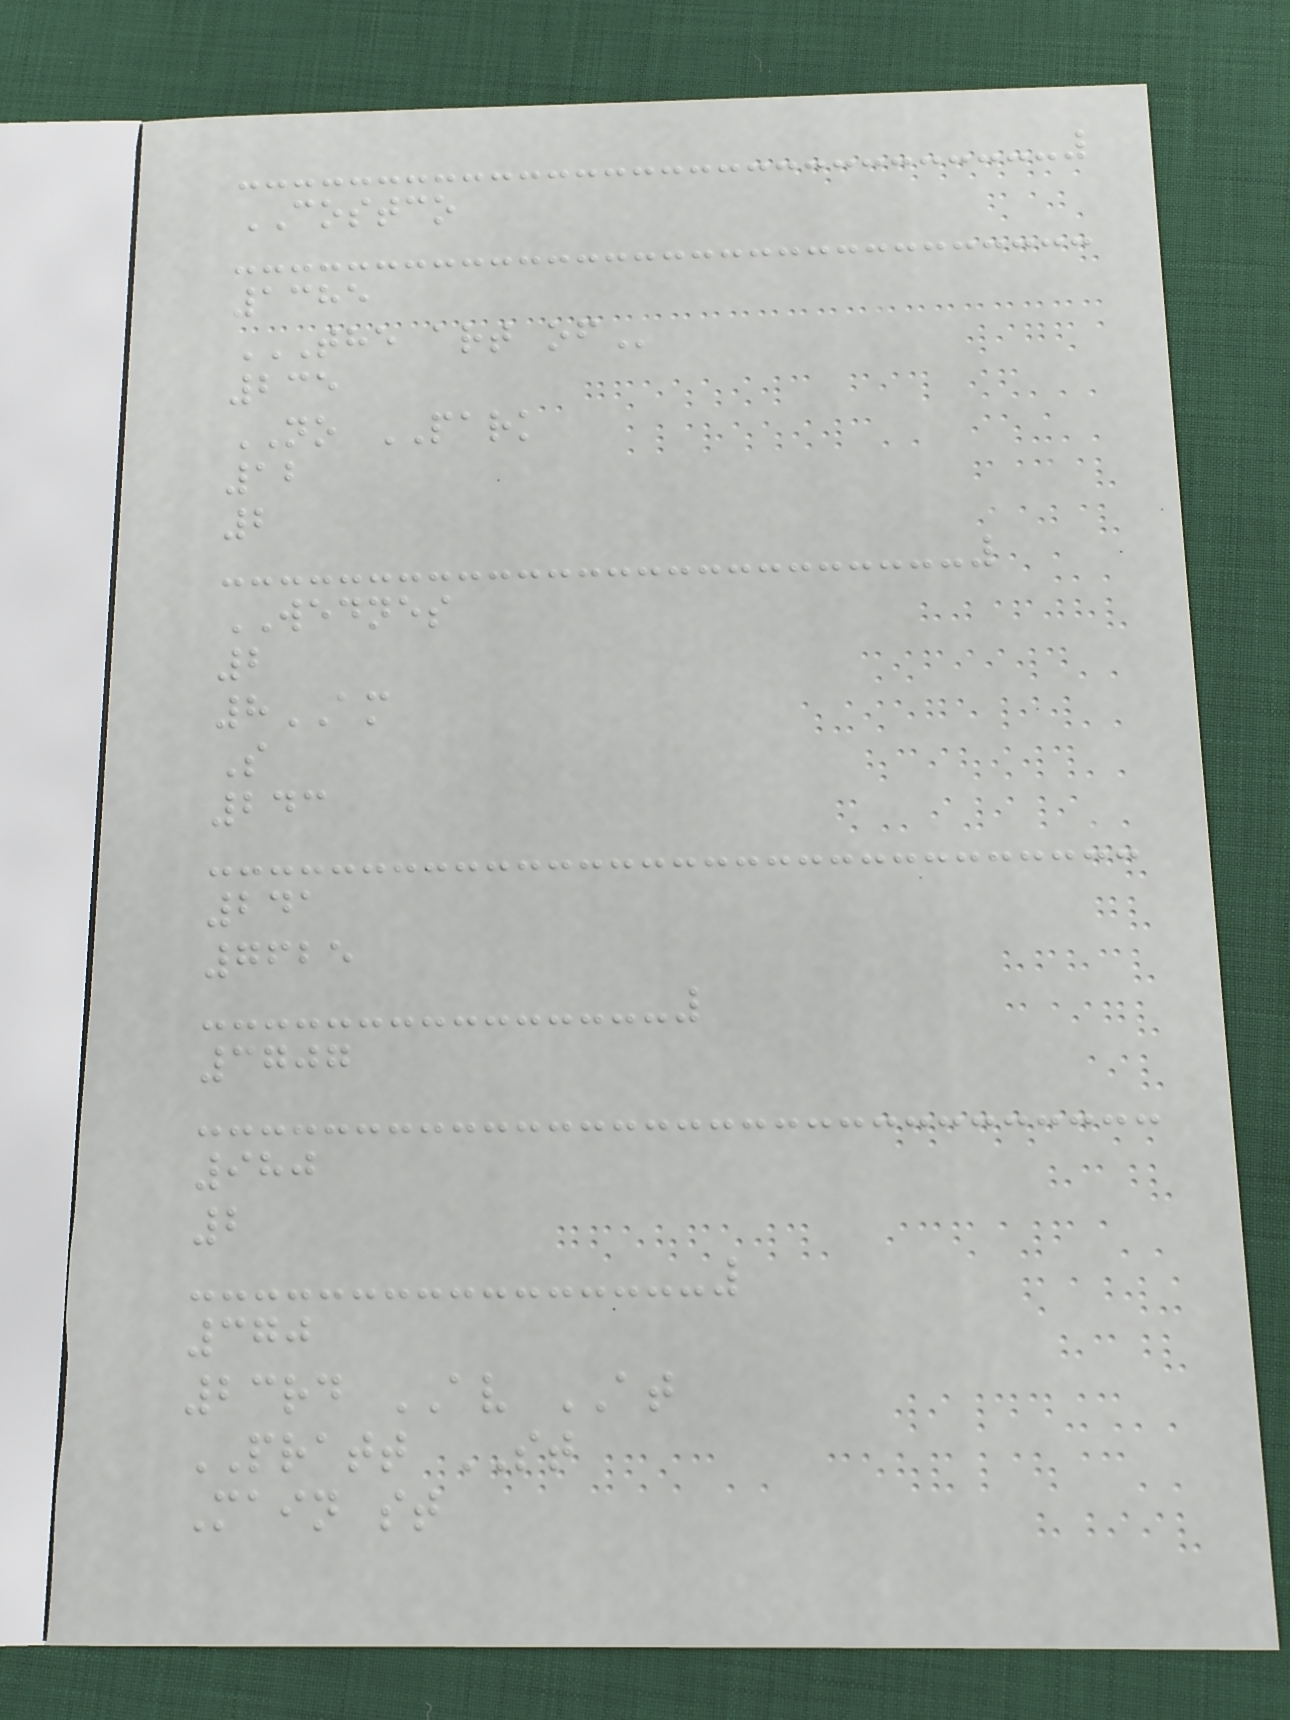COSTCO
1385
THE ART OF
235
NO PARK
12
2
WEDNES
2
8AM
S
243
241
7625
3707
980
2
370
23rd AV AT
PRATT ST
Main st
